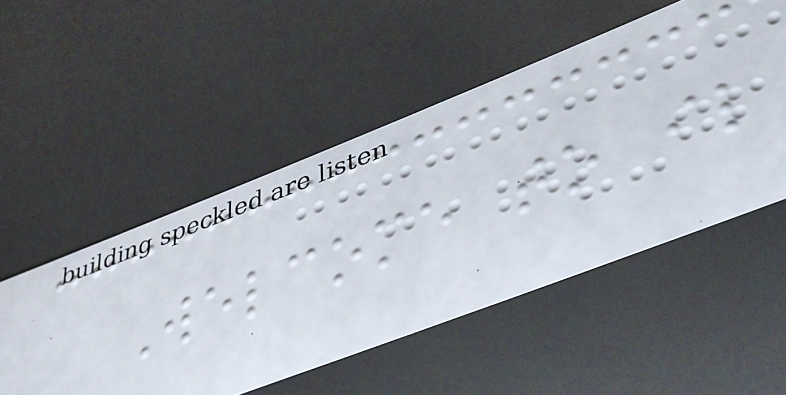Welcome to il
